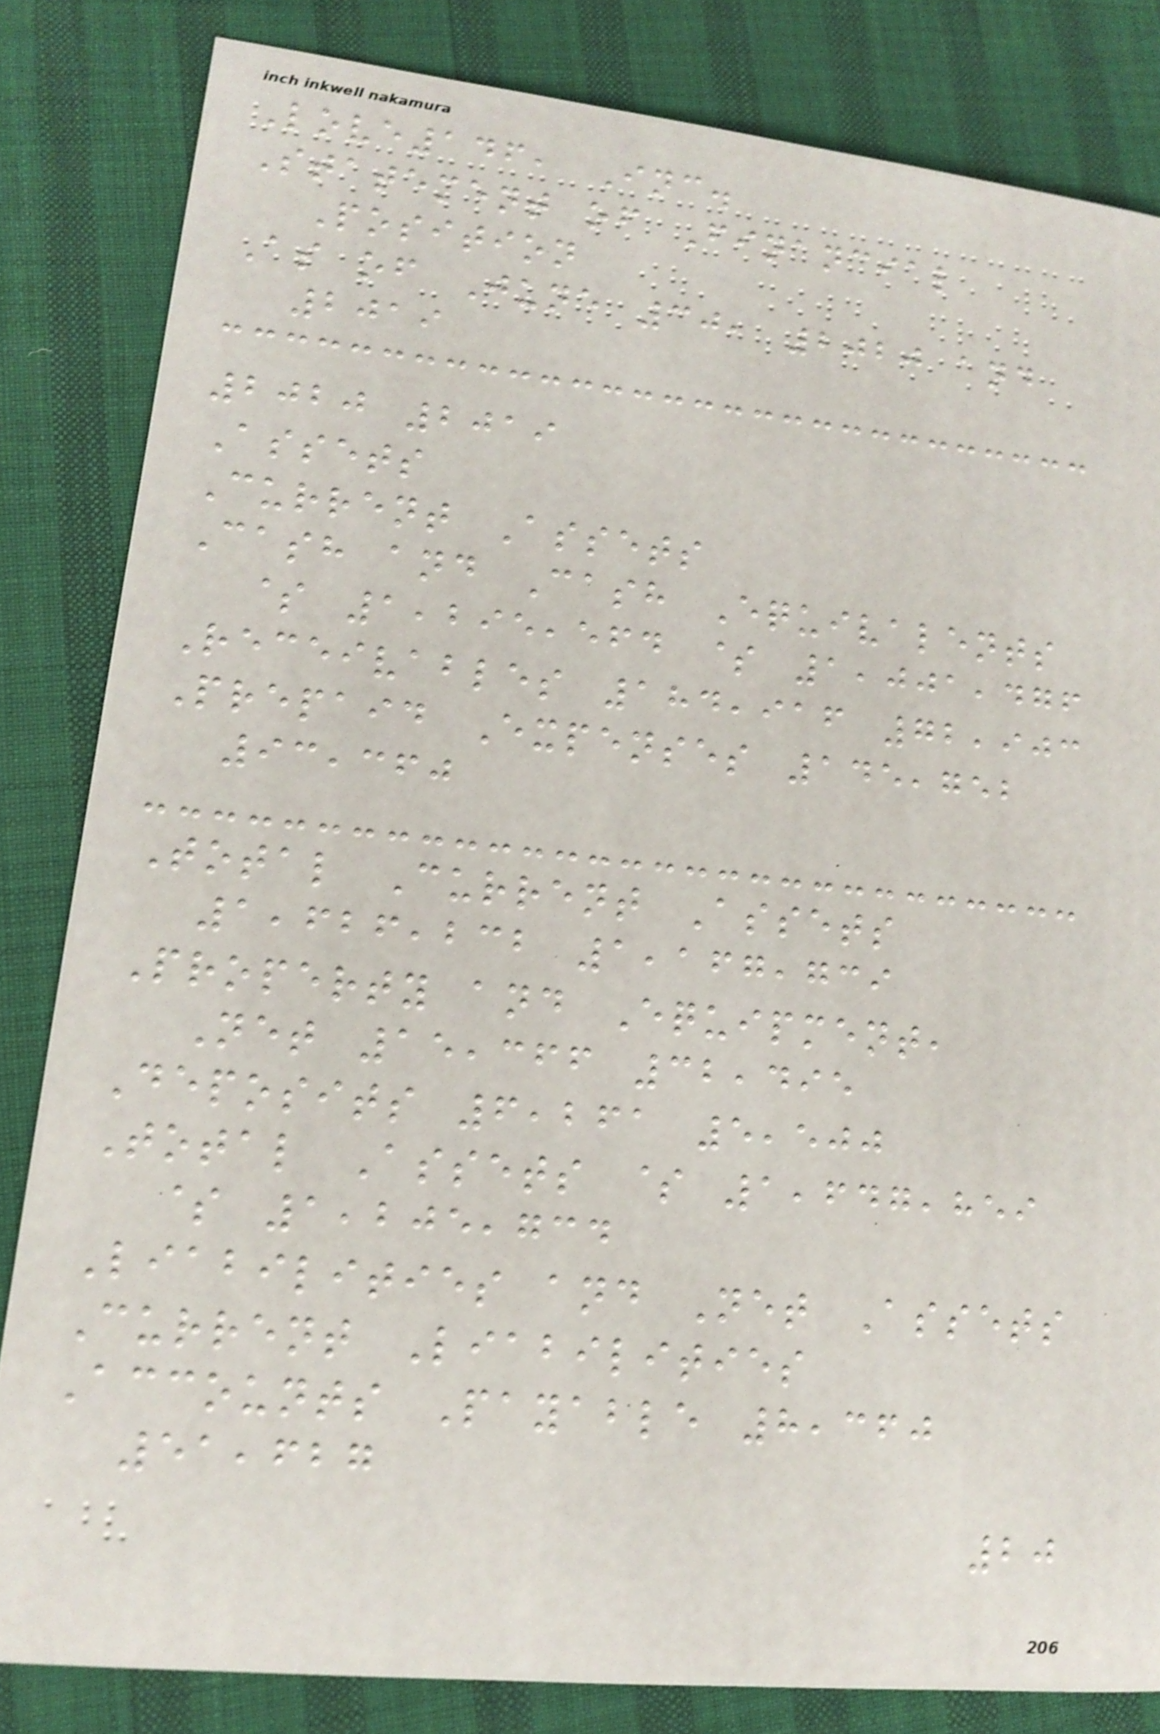Love146, Inc.
Statement of Financial
Position
As of June 30, 2020 and
2019
2020 2019
Assets
Current Assets
Cash and Cash Equivalents
$ 1,295,564 $ 1,001,476
Receivables 184,916 72,903
Prepaid Expenses 145,752
93,360
Total Current Assets
1,626,232 1,167,739
Property and Equipment,
Net 15,366 32,495
Deposits 6,261 5,500
Total Assets $ 1,647,859
$ 1,205,734
Liabilities and Net Assets
Current Liabilities
Accounts Payable 8,360
51,627
20
